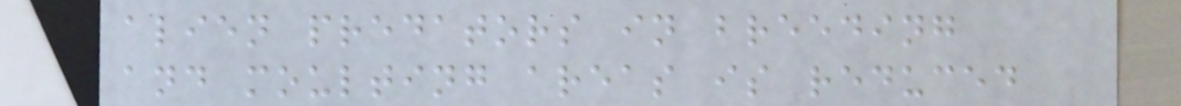alien predators in breeding
and moulting areas is reduced
